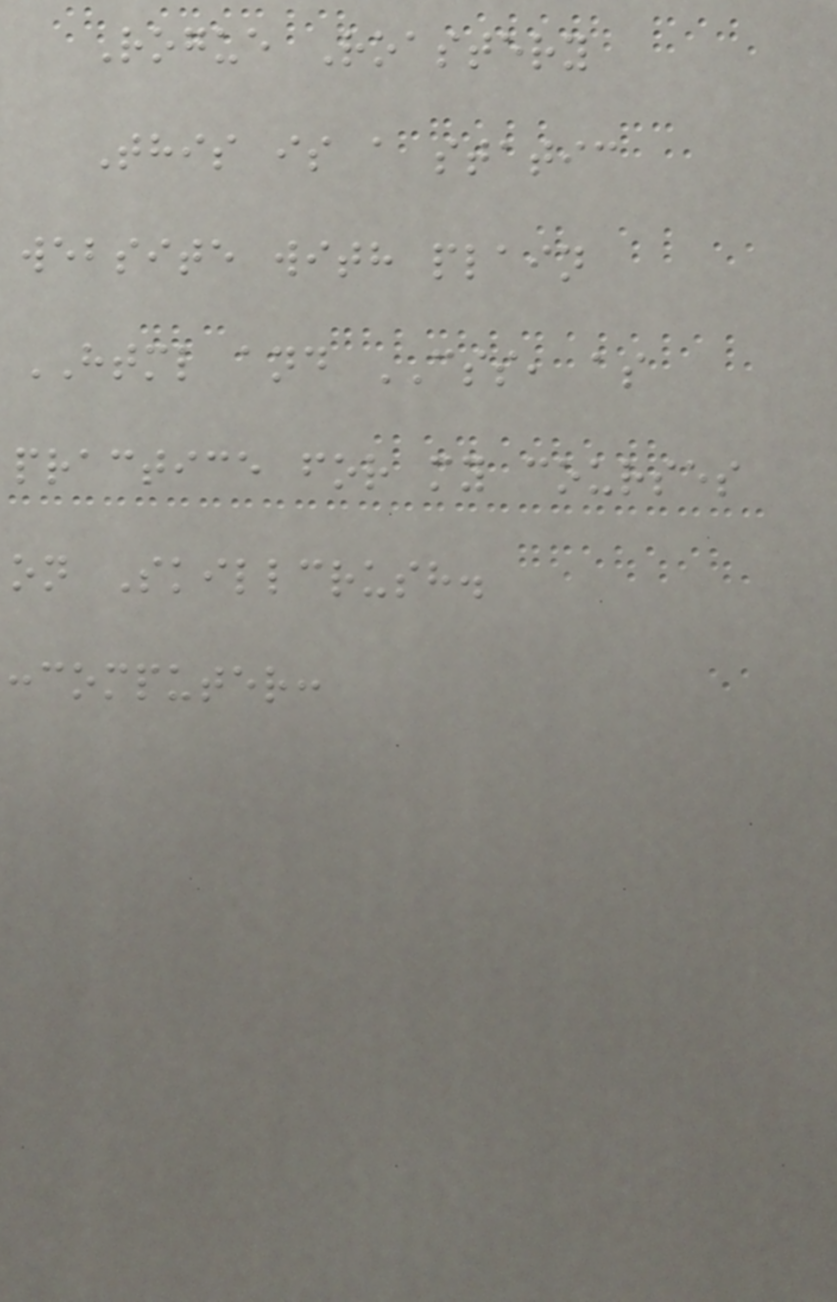Rogue Roastery
This is a static
website with plain
HTML and CSS, as
practice for my courses
on Skillcrush.
:computer:
